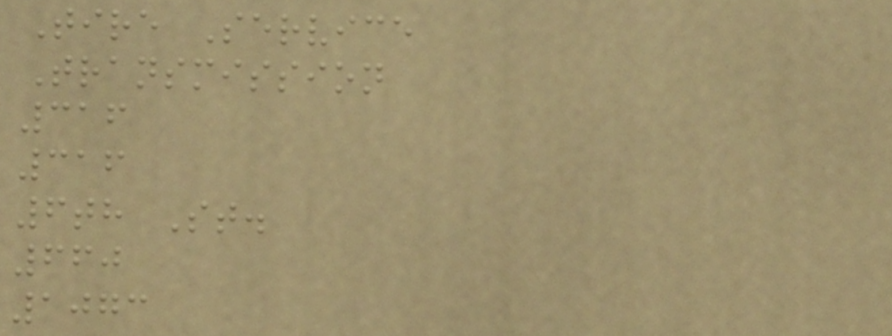Tire Service
Transmission
316
316
6th St.
660
1073
